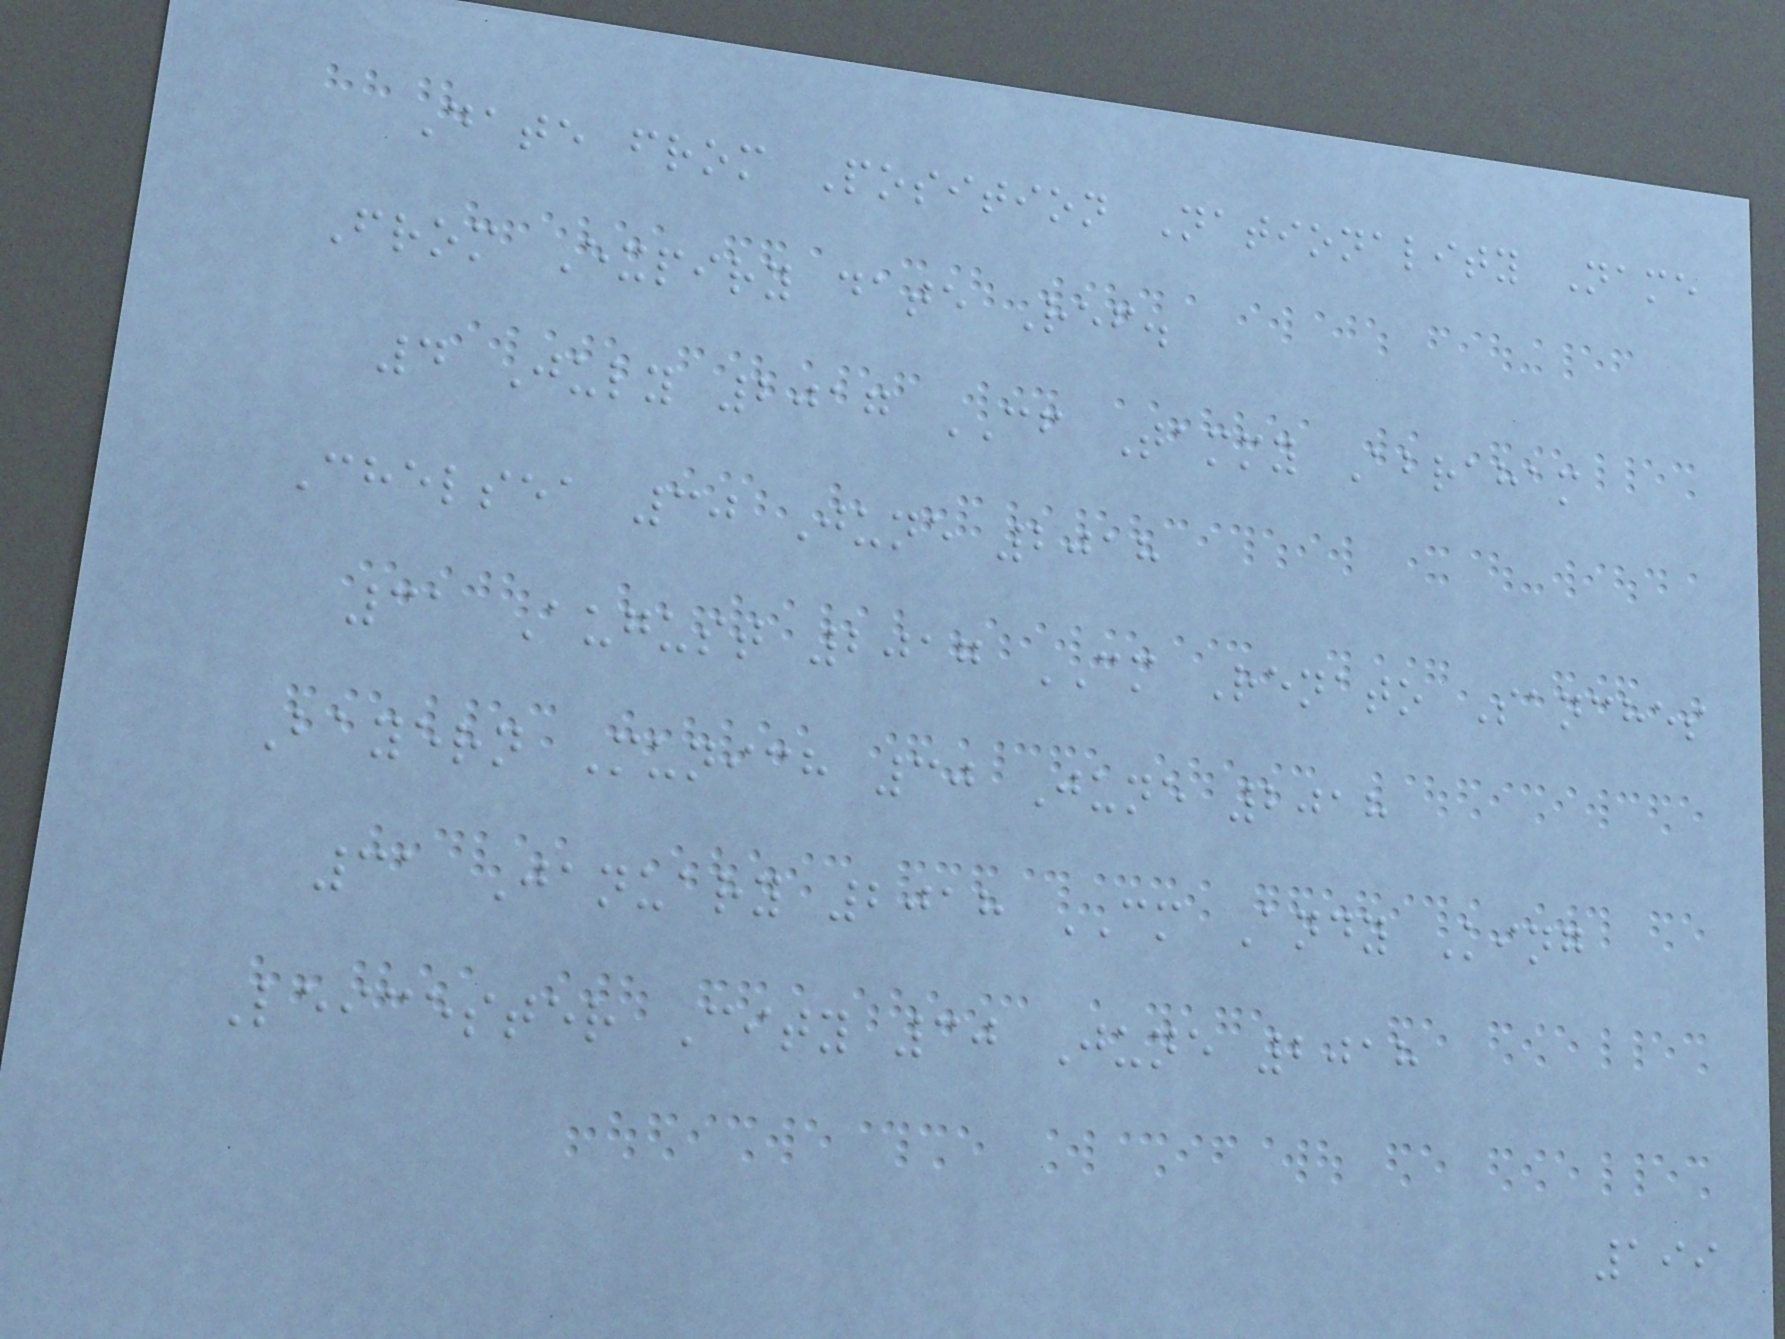Date from Position Nationality Name
From Expiry date Ref.
4 July 2017 CF Tammy Abraham
Chelsea 30 June 2018
31 August 2017 CM Renato Sanches
Bayern Munich 30 June 2018
31 January 2018 CM Andy King
Leicester City 30 June 2018
199
